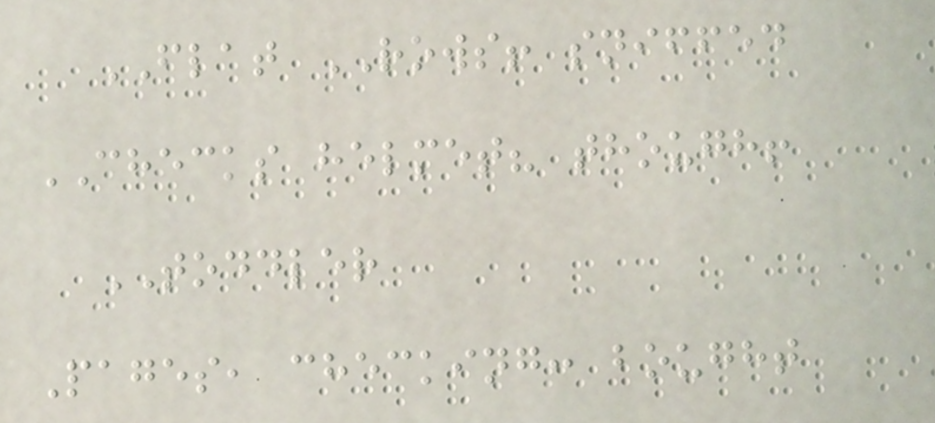FLAT ROWS! sniffed
CHECKS helmet? though!
TODDLER
Pages, checking: bought
